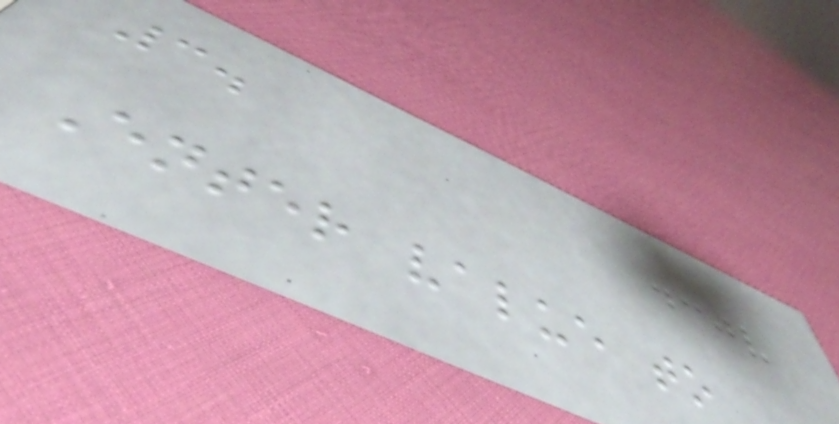3.
Enter value to
